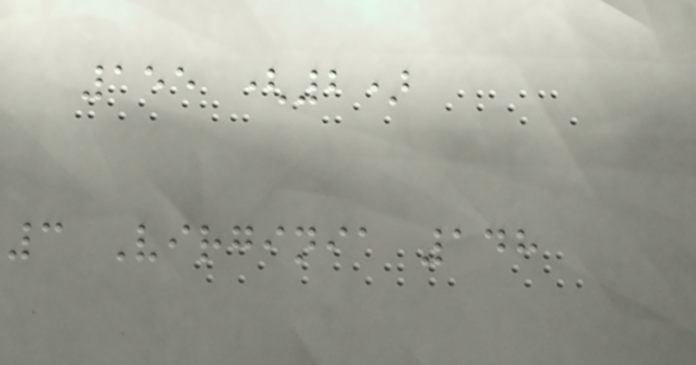155 (2)
3 Virginia 148
